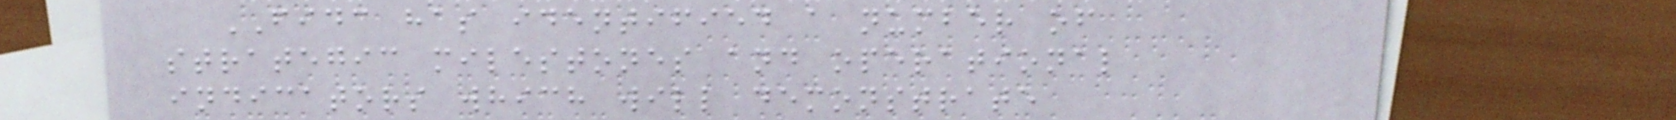FIDC has identified a number of
strategic milestones and operational
indicators which will demonstrate
